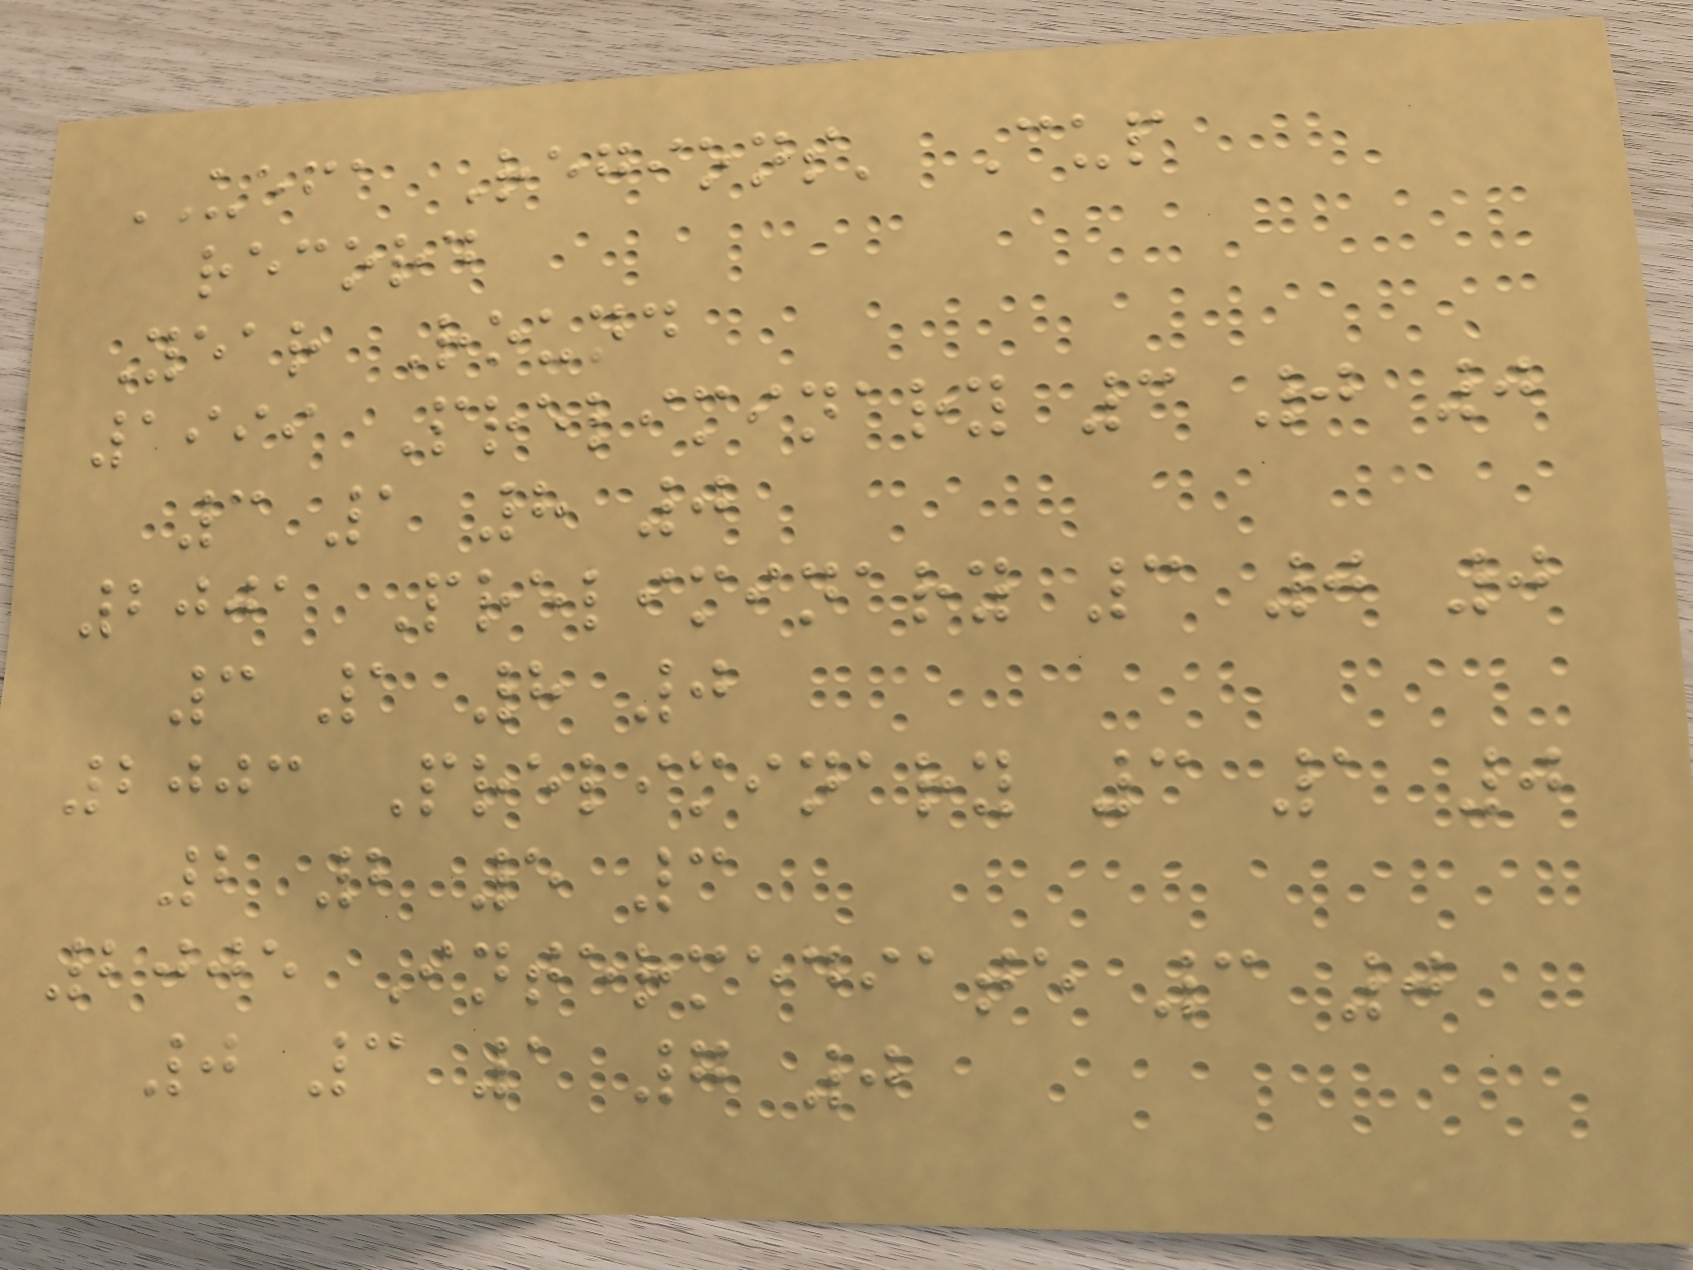UEFA Regions' Cup
record
Year Round
1999 Preliminary 3 0 0
3 1 8 0
2001 Preliminary 3 0 0
3 1 8 0
2003 Preliminary 3 1 0
2 2 5 3
2005 Intermediate 3 0
0 3 1 7 0
